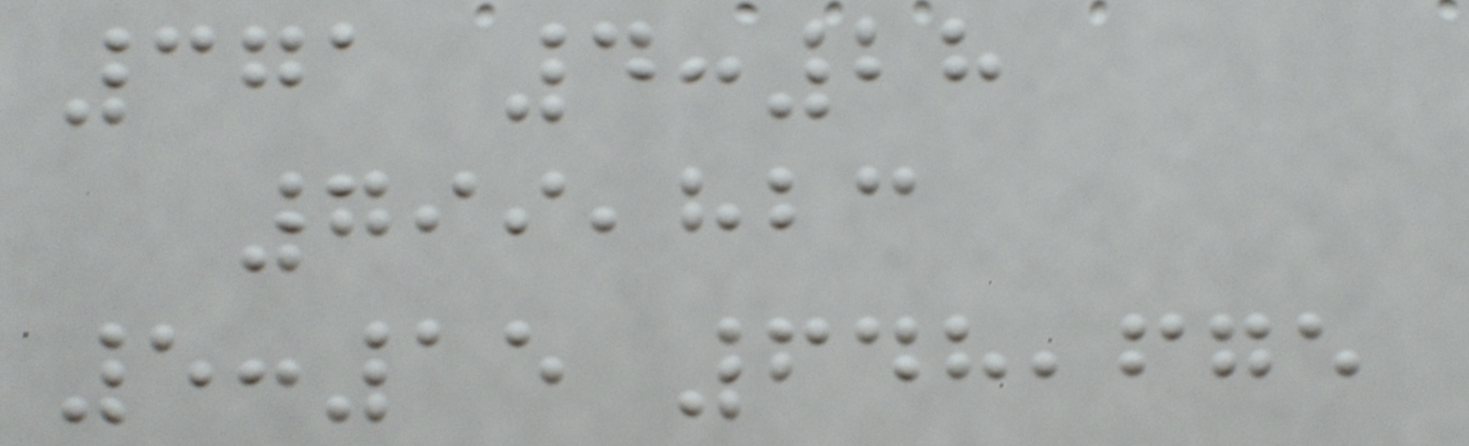371 4:28
799,823
5:15 648,675
